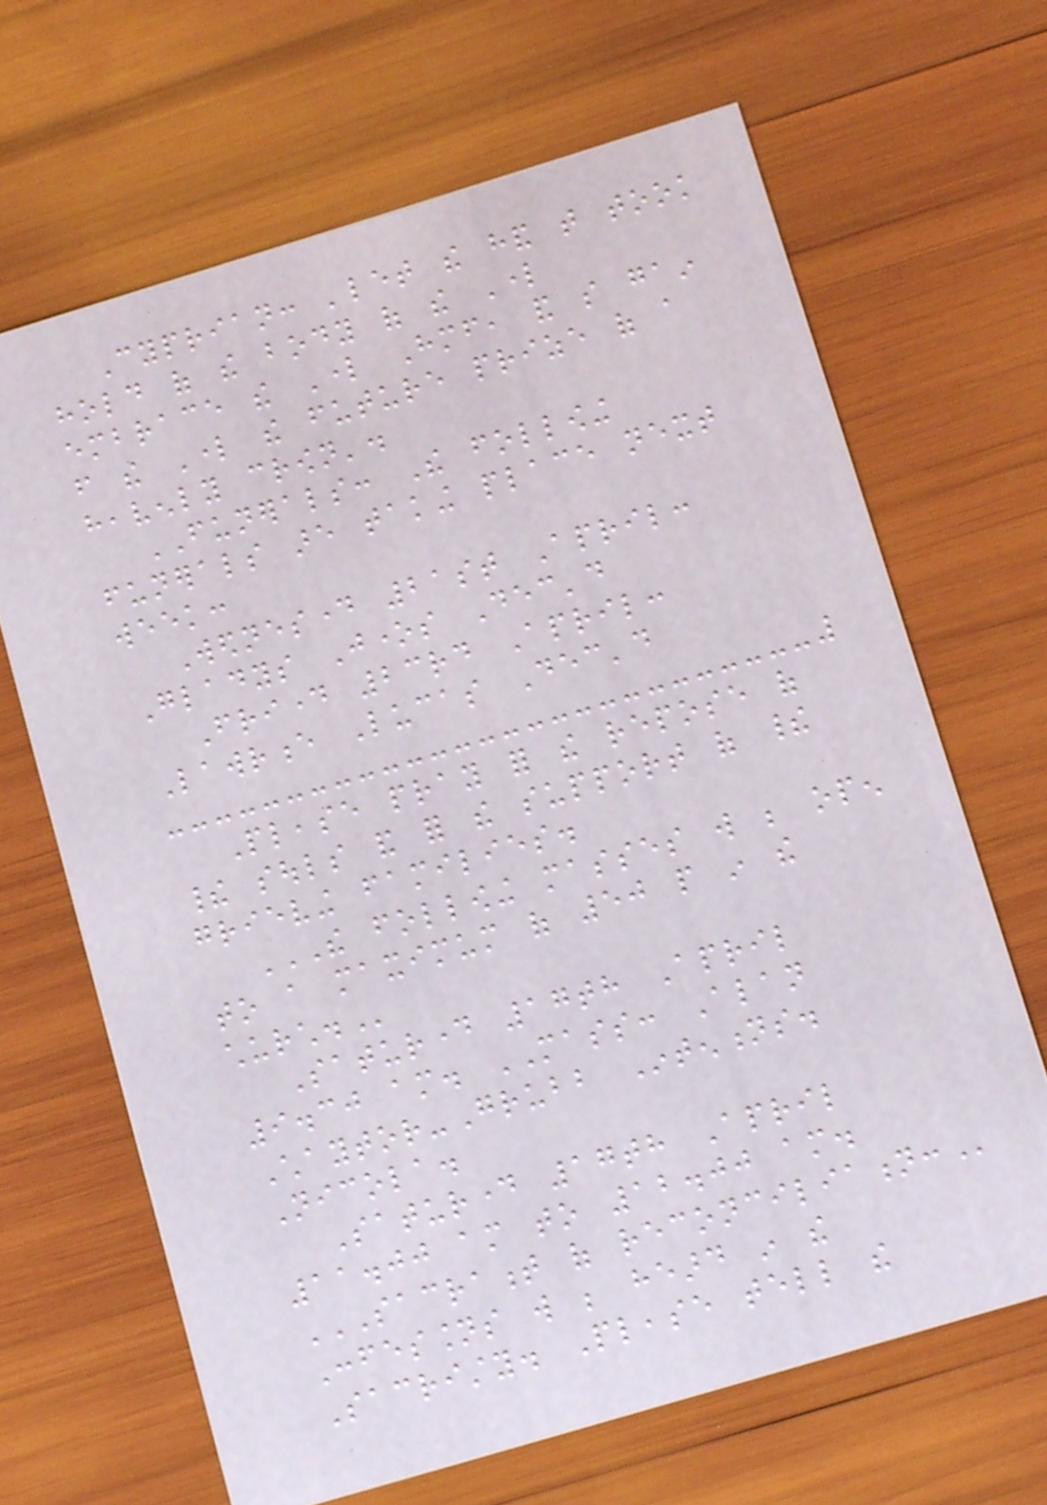Cyprian: 'let the hand that took
hold of the body of the Lord
embrace the Lord Himself, and so gain
from the Lord the future prize of a
heavenly crown'.
FUNERALS: The following
funerals are taking place next
week:
Wednesday 21st April:
Gladys Jones Dec'd
Friday 23rd April:
Lawrence Lucas Dec'd
Please pray for the repose of
their souls and for the support of their
grieving families.
THE FOLLOWING MASSES WILL BE OPEN
TO A MAXIMUM OF 50 PEOPLE IN THE
CHURCH.
Saturday 17th April
9.30 am. MASS: Alan
Chaytor-Grubb Intentions.
Nicola.
Saturday 17th April
11.00 am to 12.00 am.
SACRAMENT OF RECONCILIATION:
Confessions will be heard in the
Sacristy. Please tell the
